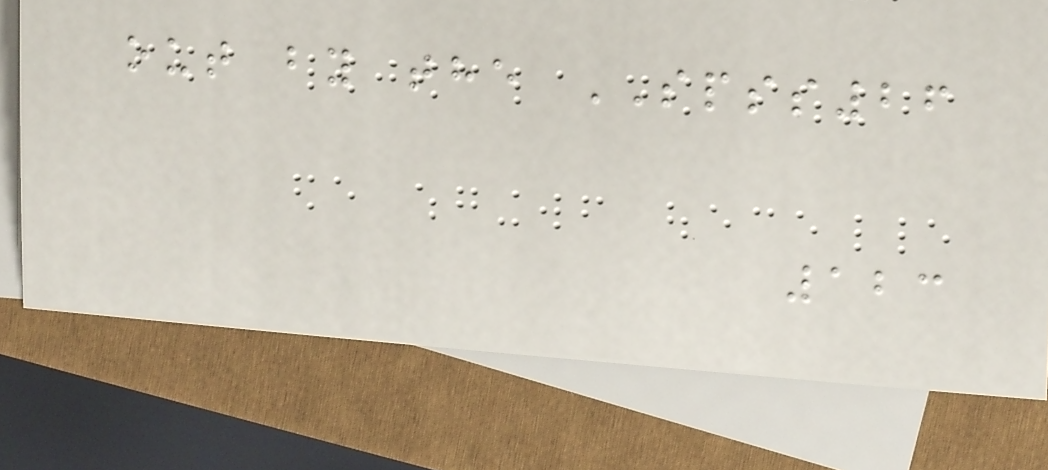out by the SPSS26
123
